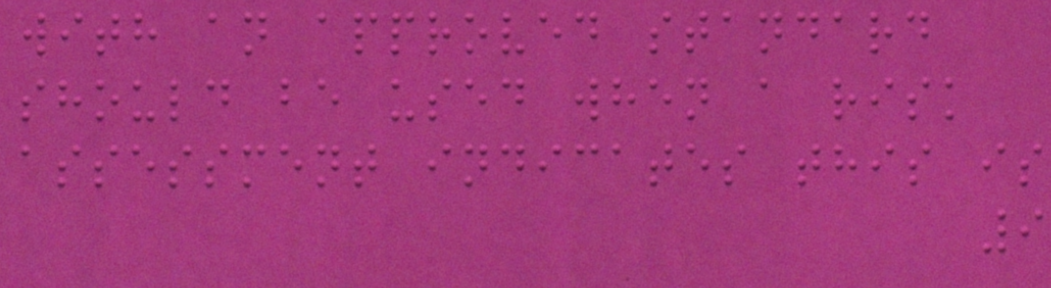with an approved standard
should be used when a risk
assessment indicates this is
9
